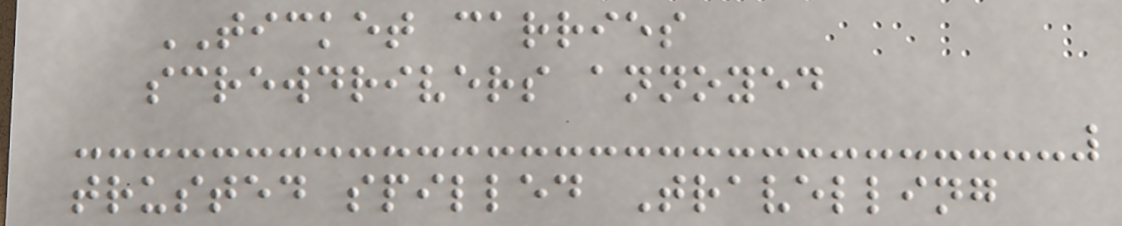TICKET carries
screwdrivers annoyed
trusted spilled Travelling
